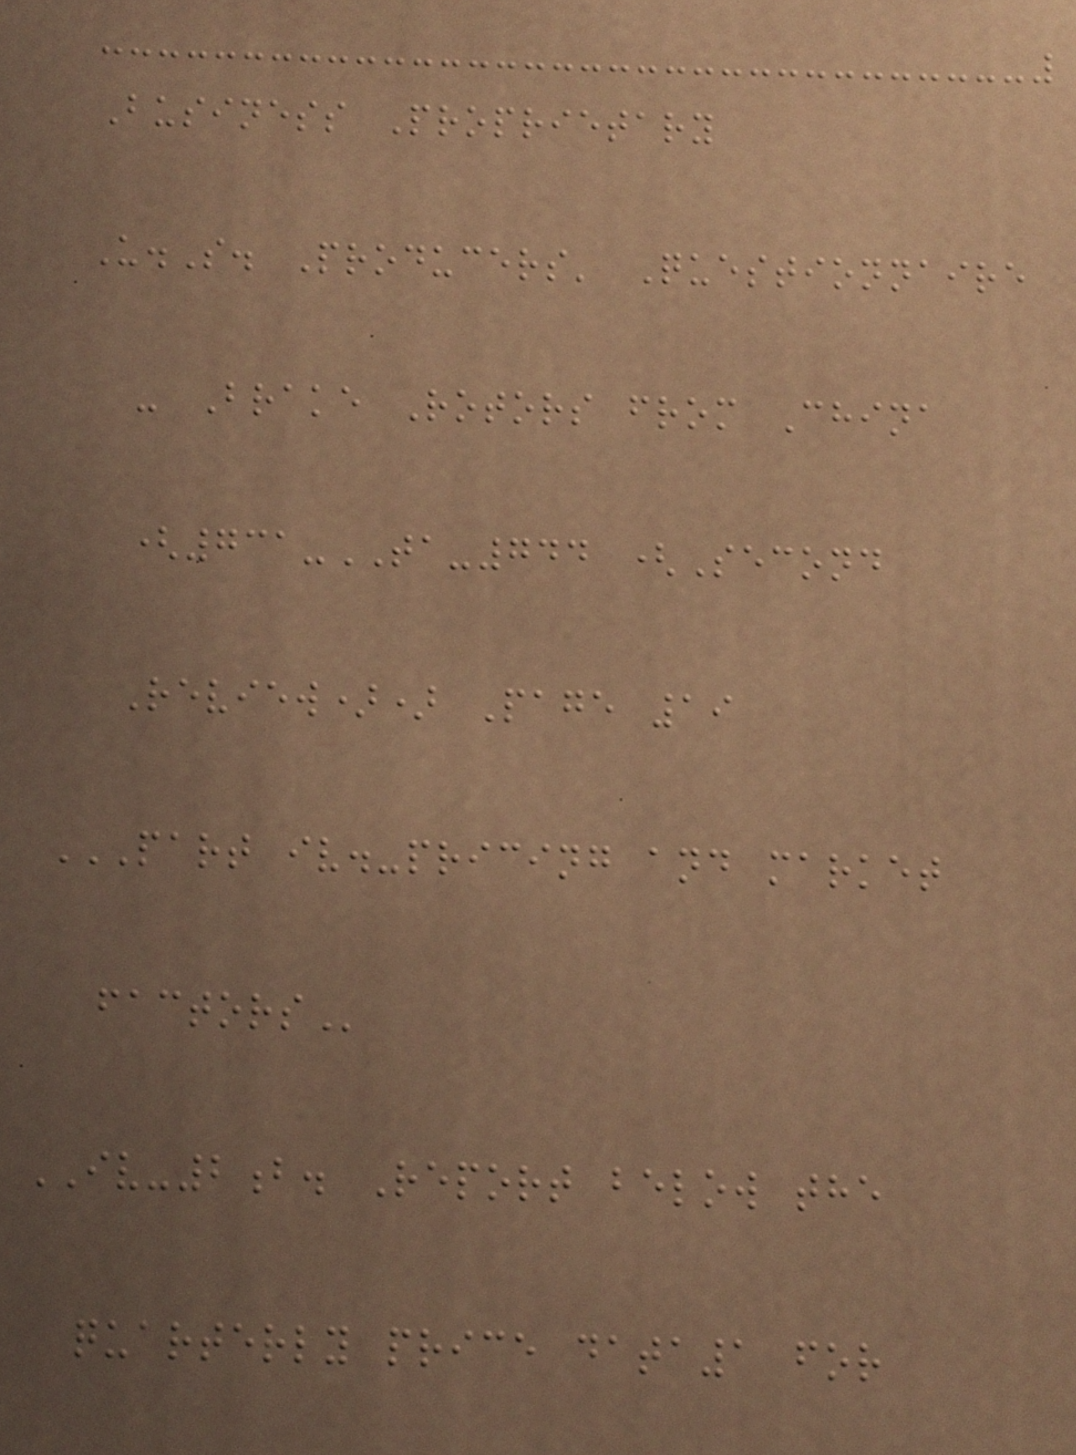Business Proprietary
U.S. Producers' Questionnaire
- Brake Rotors from China
(731-TA-744 (Second
Review)) Page 19
PART IV.-PRICING AND MARKET
FACTORS
IV-2b. Report below the
quarterly price data1 for
